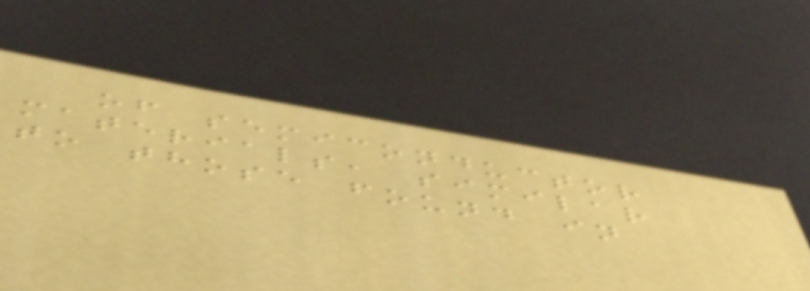of semiconductor
materials, similar
to those found in
